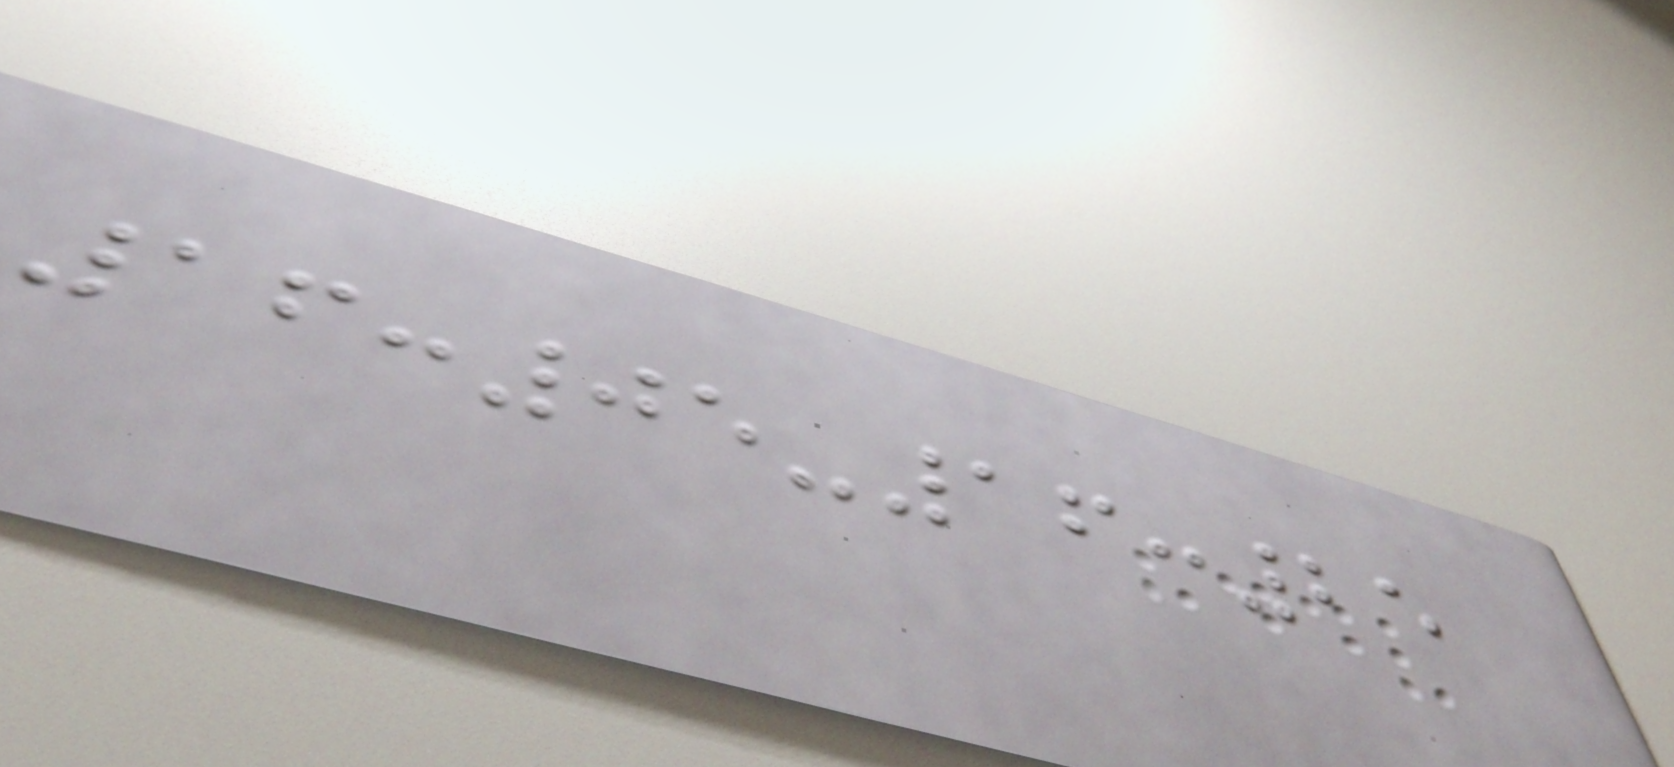16:05-16:25
